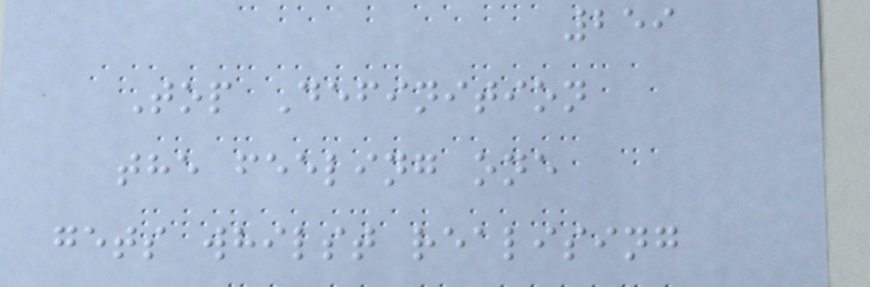259
Top Definition
the feeling one
gets whilst realising
